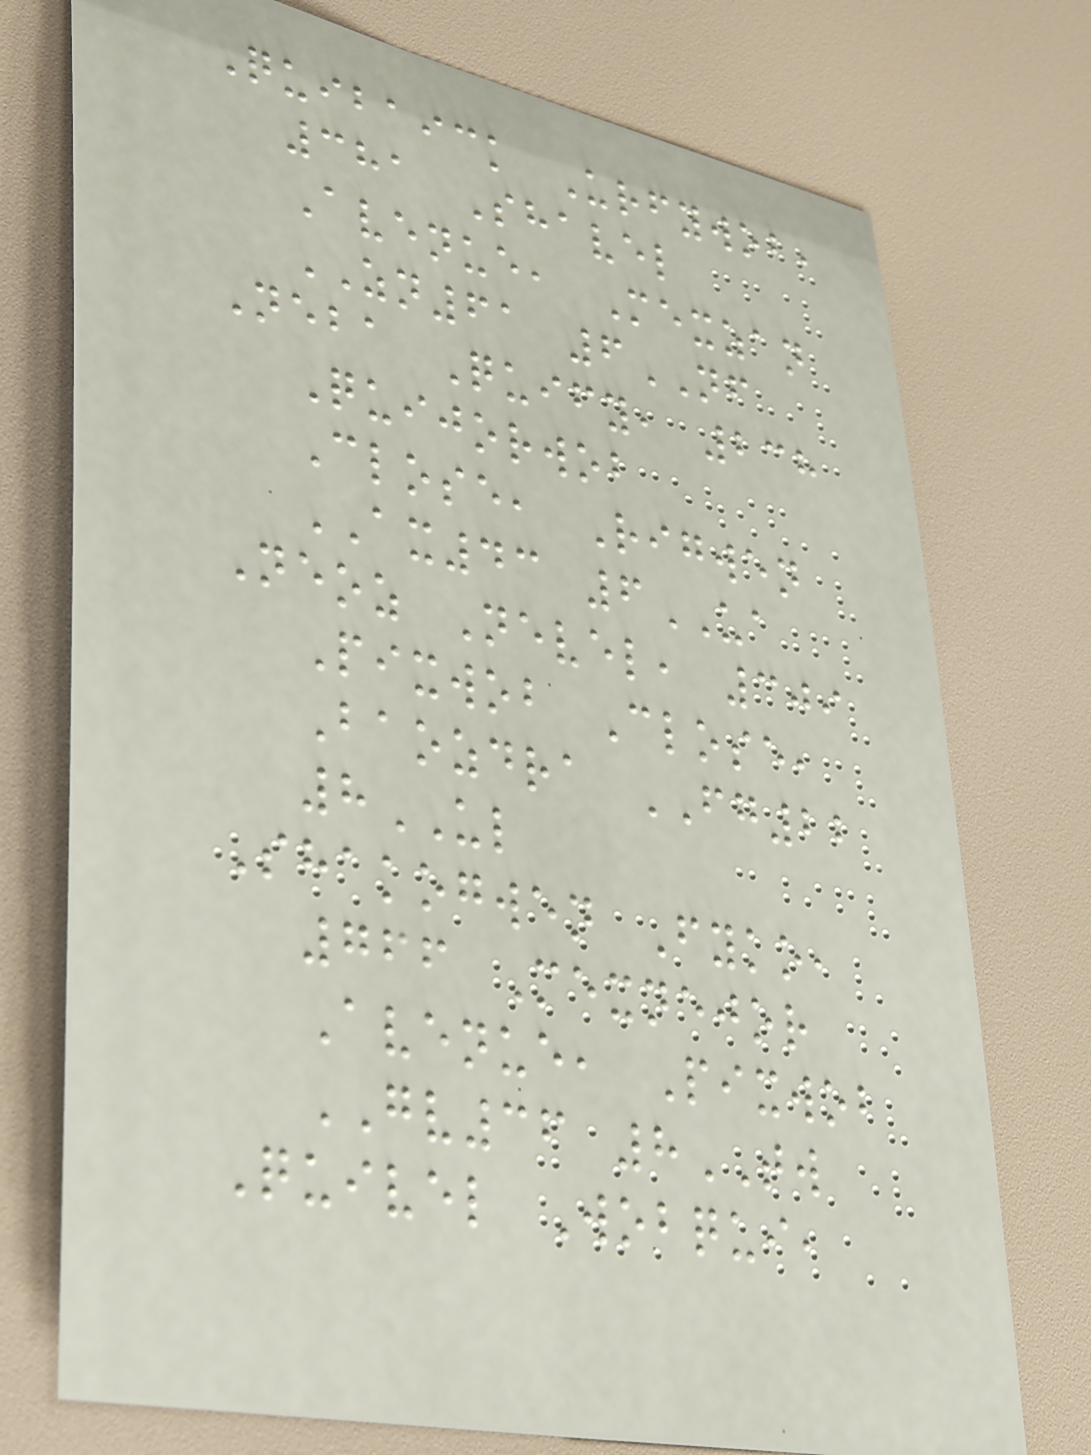Quibaick Urfywob,
381 Shavel
Avenue, Mexzan
ZN61 6NF
Neba Quify, 238
Quijorwob
Close, Rigwen
AX43 6UA
Neoz Nevel, 309
Pixwob Close,
Baozdra FG22
8UL
Shakogwen Fyko,
766 Mexnejor
Avenue, Pixwob
GV36 8TW
Quivel Wobqui,
